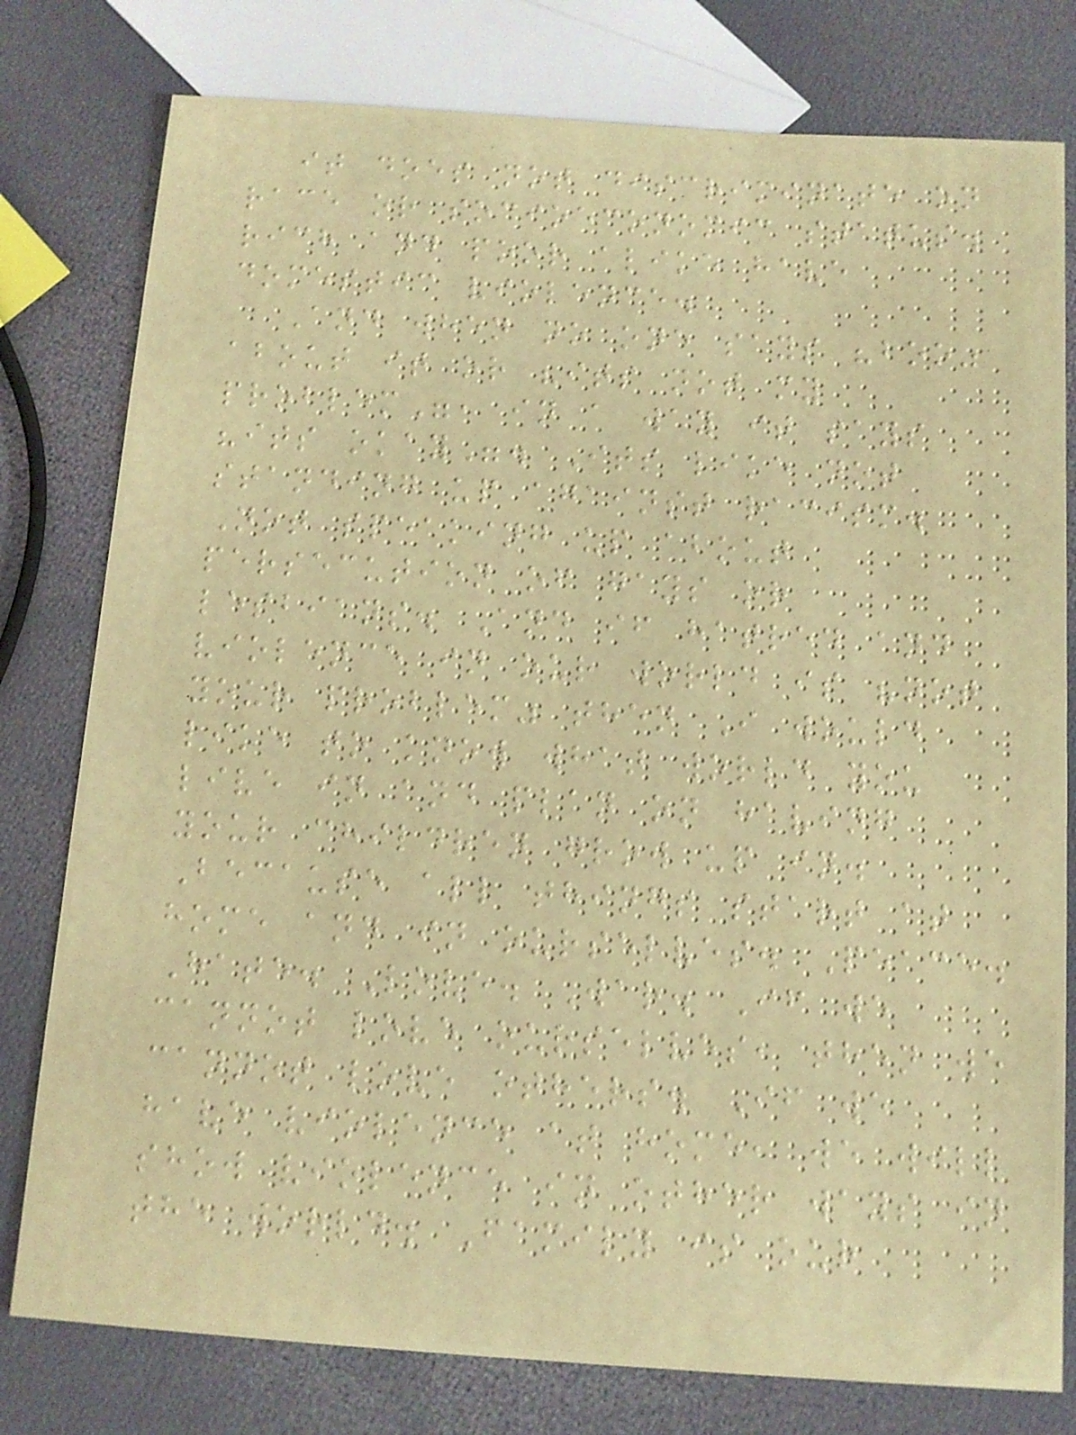it does not discriminate on
race or socioeconomic status.
rich and poor alike have
domestic violence.
And when no one says "boo"
about it or "its not my
problem", in a way it says
"its okay". Its like not
standing up against racism.
Not speaking up about
persecution of gays or
lesbians. And if hatred and
violence in our world is "not
your problem" then I would
like to know what world you
live in and plan on having
your children grow up in.
Because all things start at
home and in ourselves. Peace.
Hate. Love. War. If we
cannot love ourselves, then we
cannot love others. If we
have violence at home, we will
show violence in other ways in
the world. Family is our
